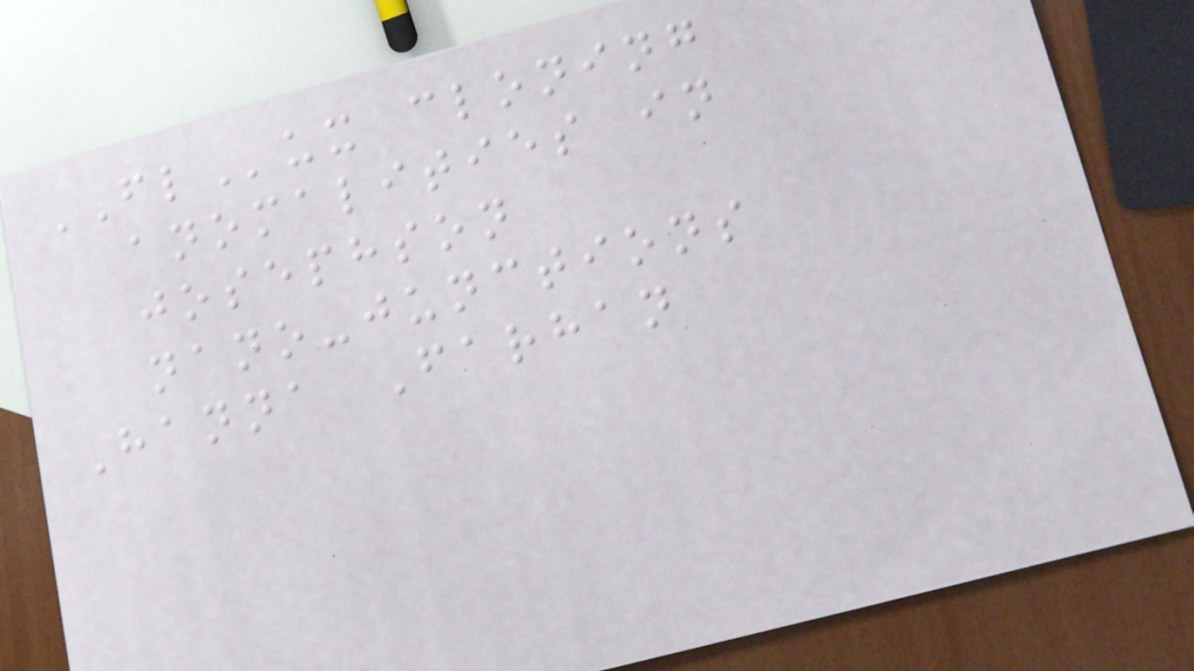FLux cloning
anomalities in
josephson
nano-junctions
Hanna Farhan
